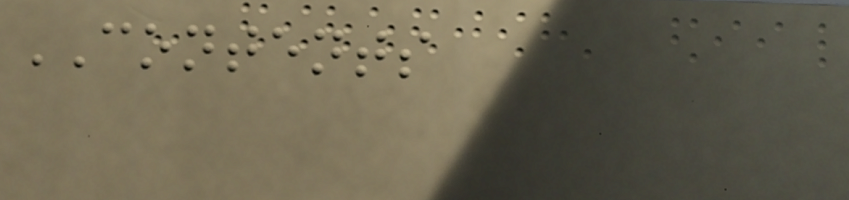CONTENTS
